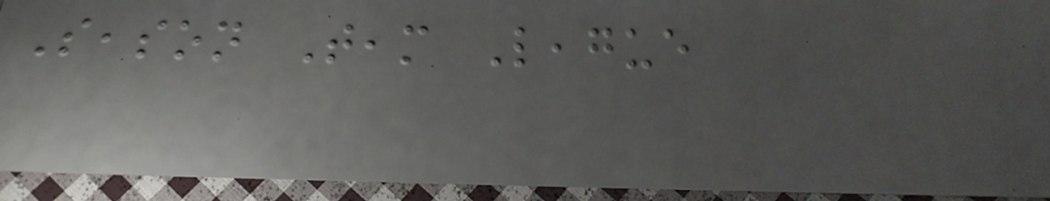Season Team League
